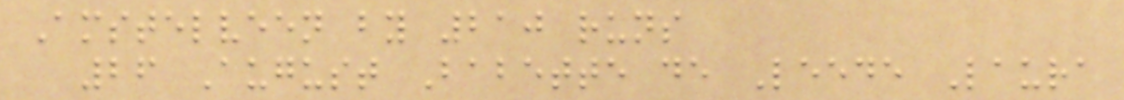Amstelveen by 210 runs
26 August Babette de Leede Laura
